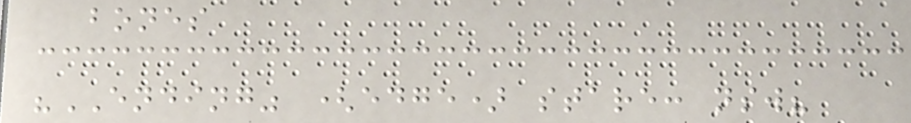bones
"ENDING" (edge) stare: nsw?
